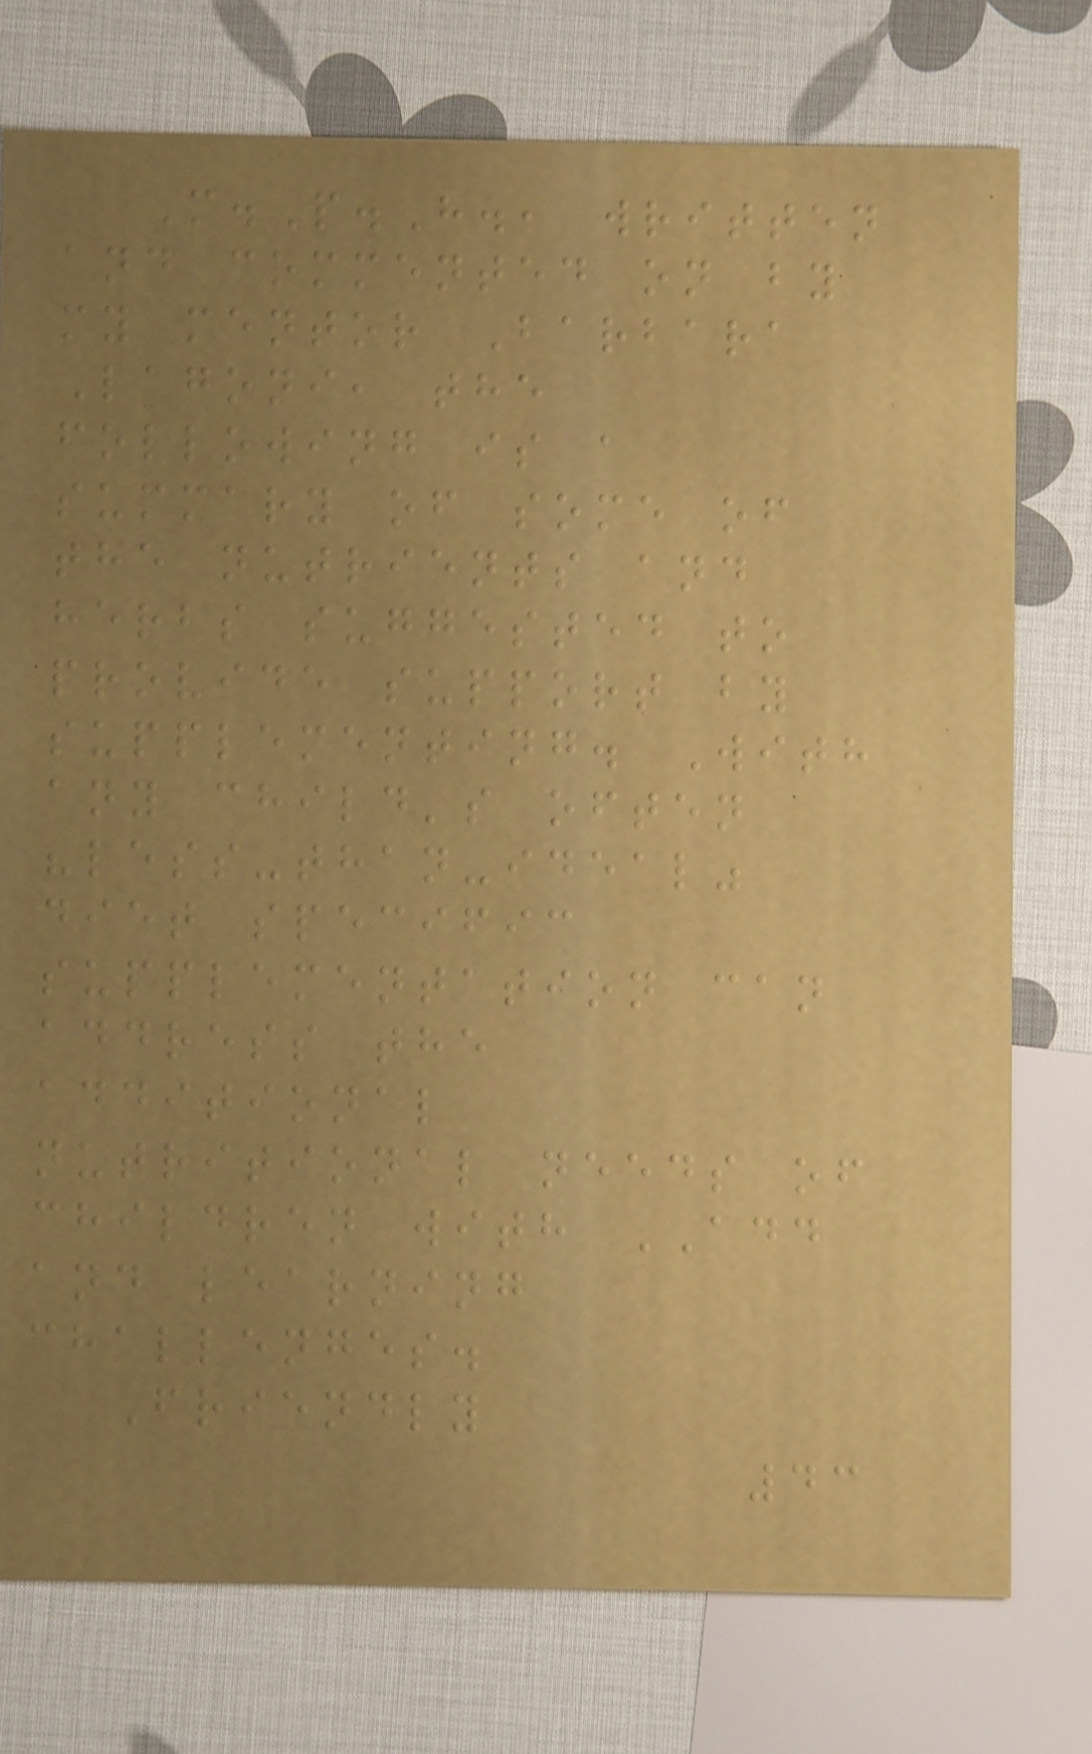M.P.H., written
and commented on by
my mentor Barbara
Lagoni, the
following is a
summary of some of
the nutrients and
herbs suggested to
provide support by
supplementing. With
any child's often
"less-than-ideal"
diet specific
supplementation can
address the
additional
nutritional needs of
children with ADD
and learning
challenges.
Friendly
43
